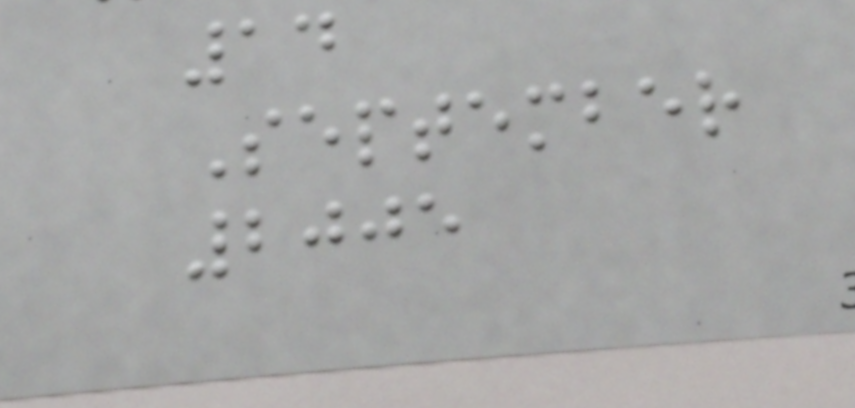14
September
2005
